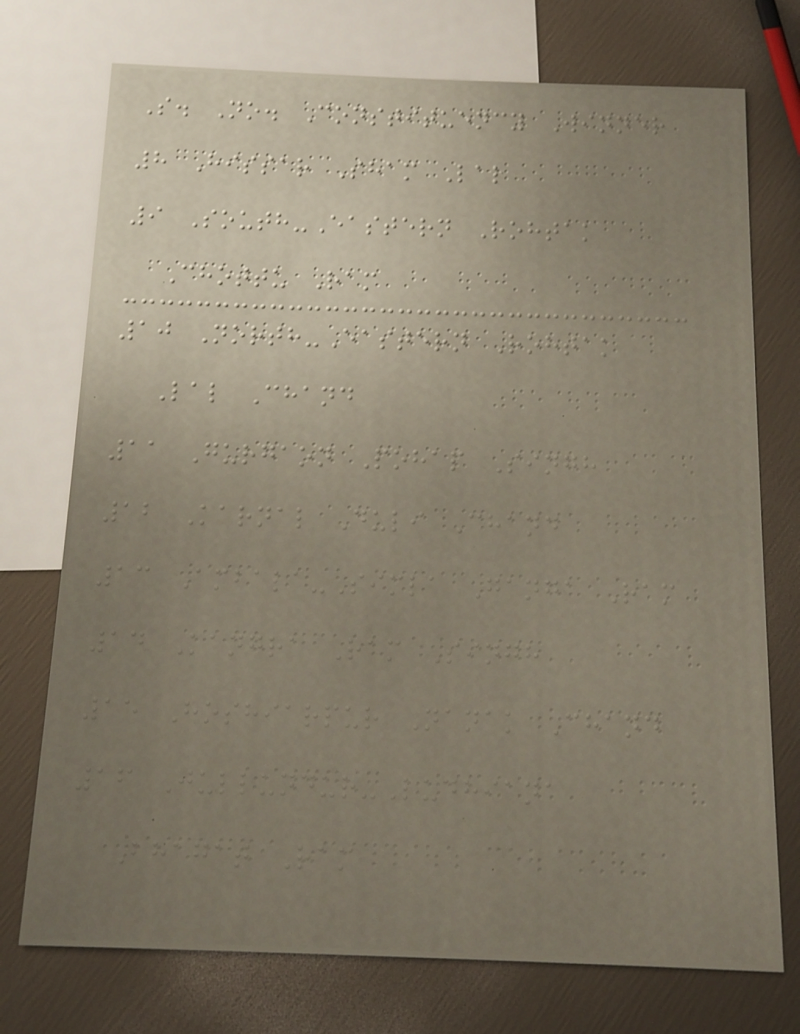S. No. Constituency Winner
8 Hissar Sham Lal
9 South-Eastern Rohtak
Chottu Ram
10 North-Eastern Rohtak
Lal Chand
11 Gurgaon Pohap Singh
12 Karnal Duli Chand
13 Ambala-Simla Ganga Ram
14 Kangra Ram Singh
15 Hoshiarpur Nanak Chand
16 Jullundur-Ludhiana
Bhagat Ram
